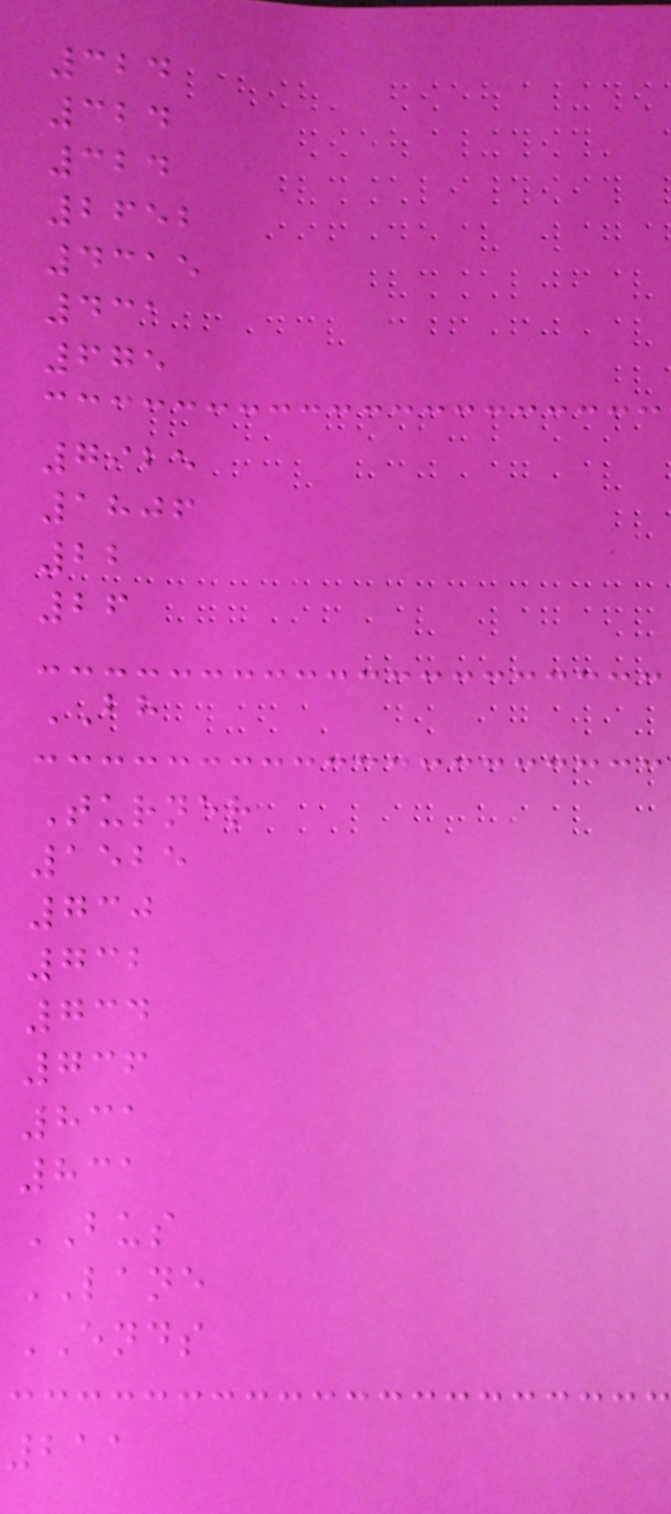324
324
324
2652
4315
431
675
7925
1806
22
26
BH
Turner
1525
730
732
734
736
831
831
BUS
LANE
ENDS
211
